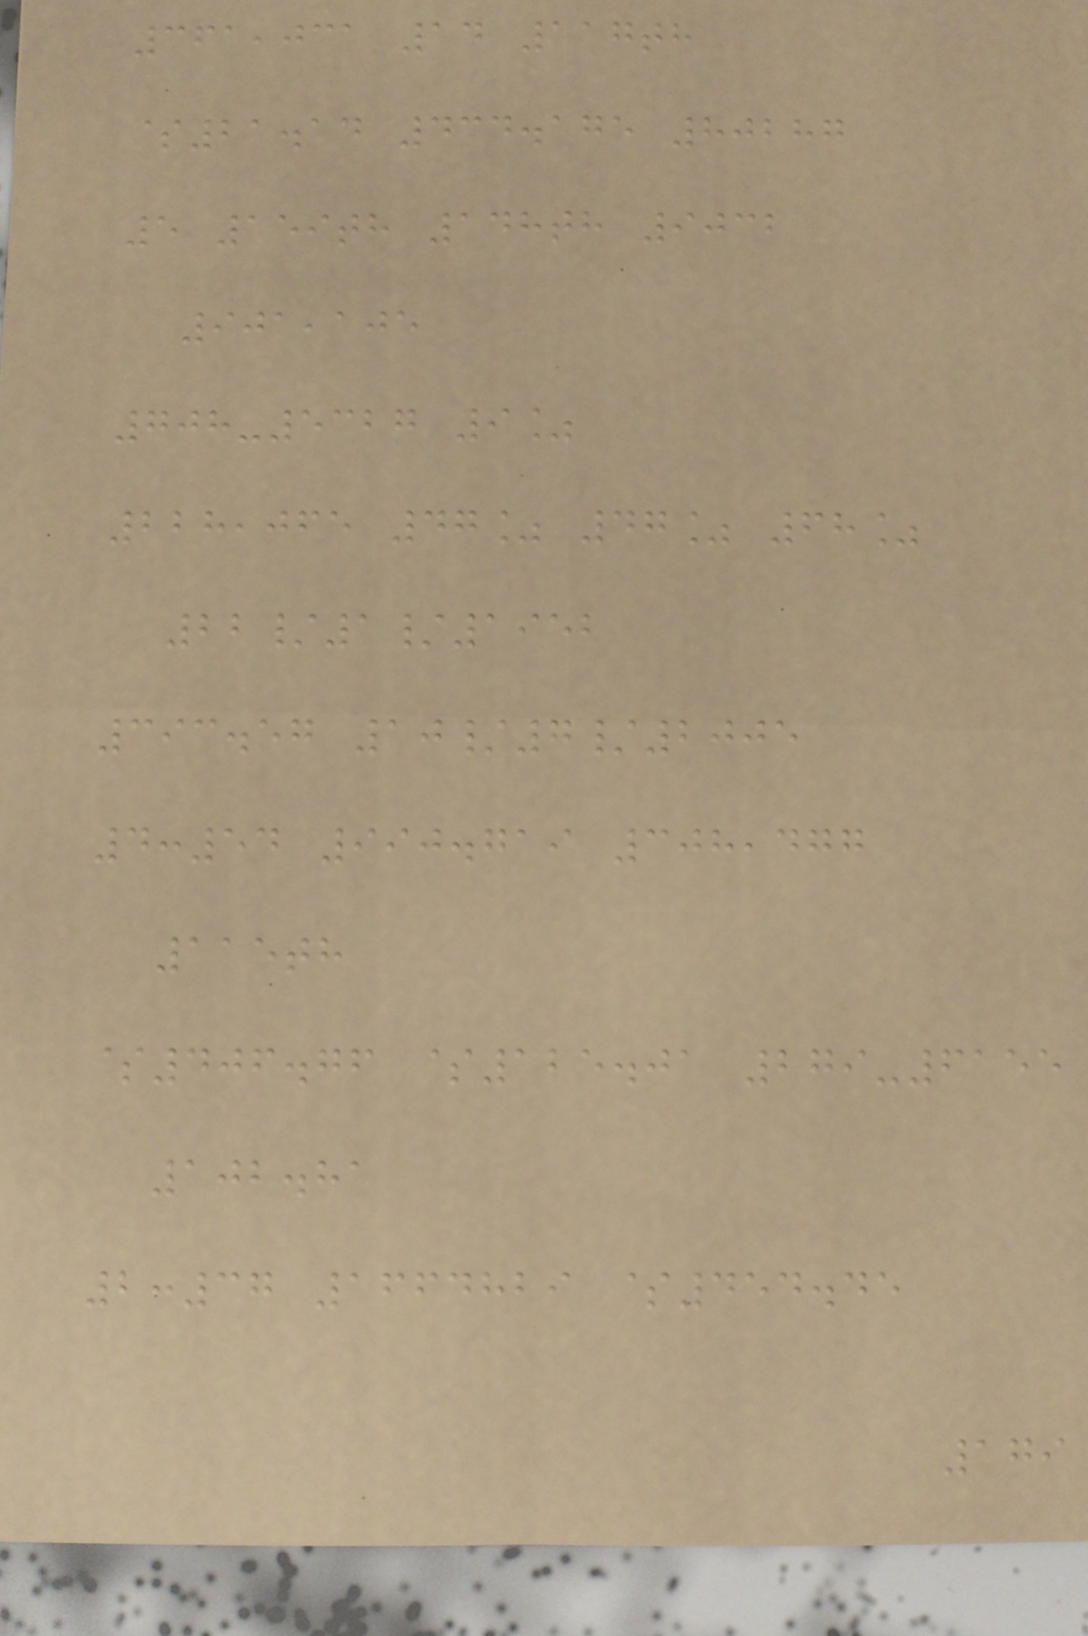361,031 14 117th
$21.14 434.175 80287
5 159th 148th 9032
901,105
708-5327 9%
228,065 47% 47% 68%
22/1/1952
393.57 10/7/2005
4:54 990.719 308,477
115th
$406.76 $125.01 279-6155
102.81
2:37 1664829 $454.45
179
